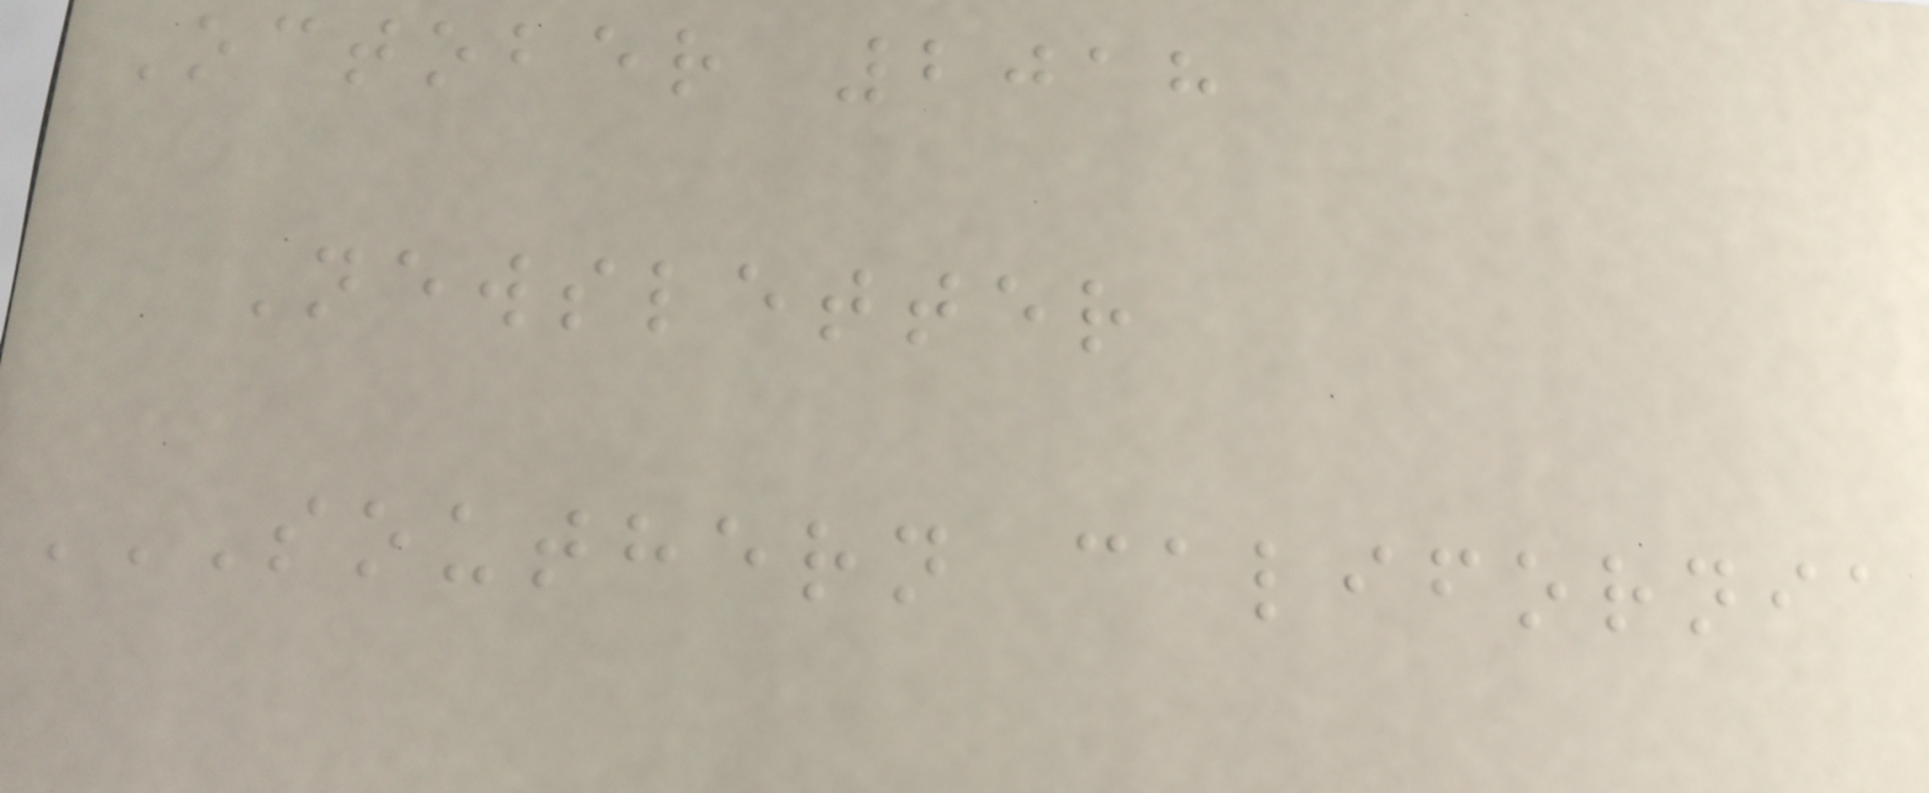October 2018
Newsletter
SOUTHERN CALIFORNIA
